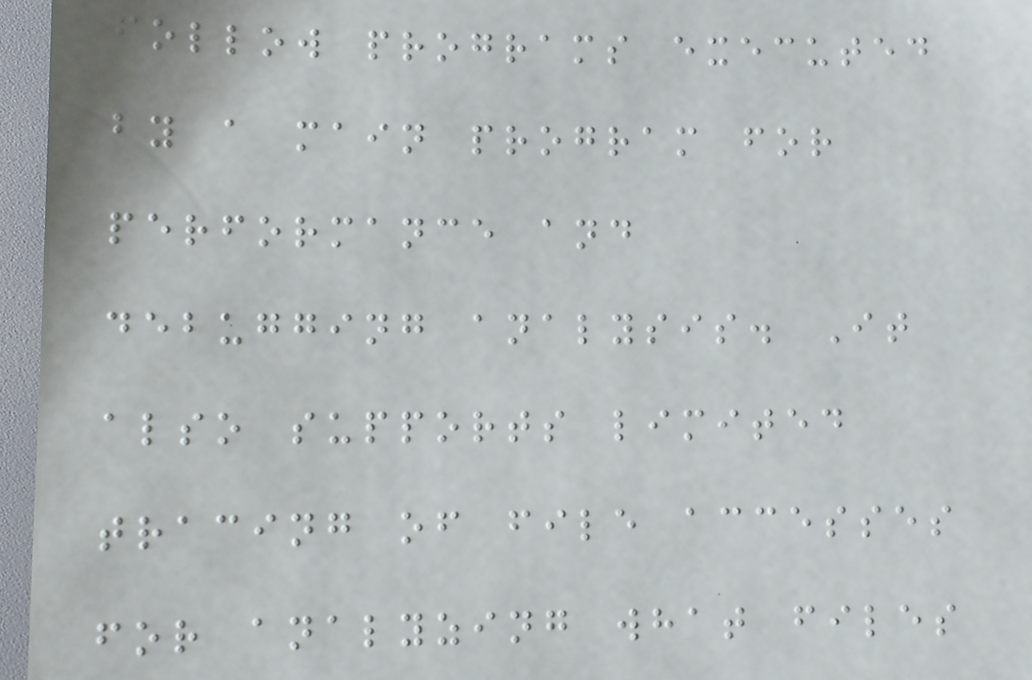follow programs executed
by a main program for
performance and
debugging analysis. It
also supports limited
tracing of file accesses
for analyzing what files
